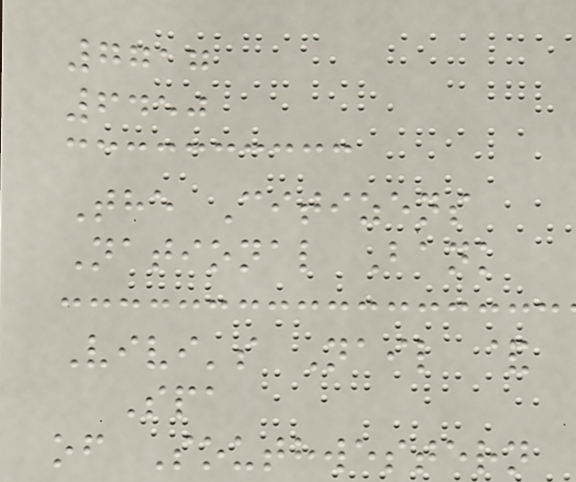7717
6450
The Citizens
National Bank
Vivi's Nail &
Spa
of Southwestern
